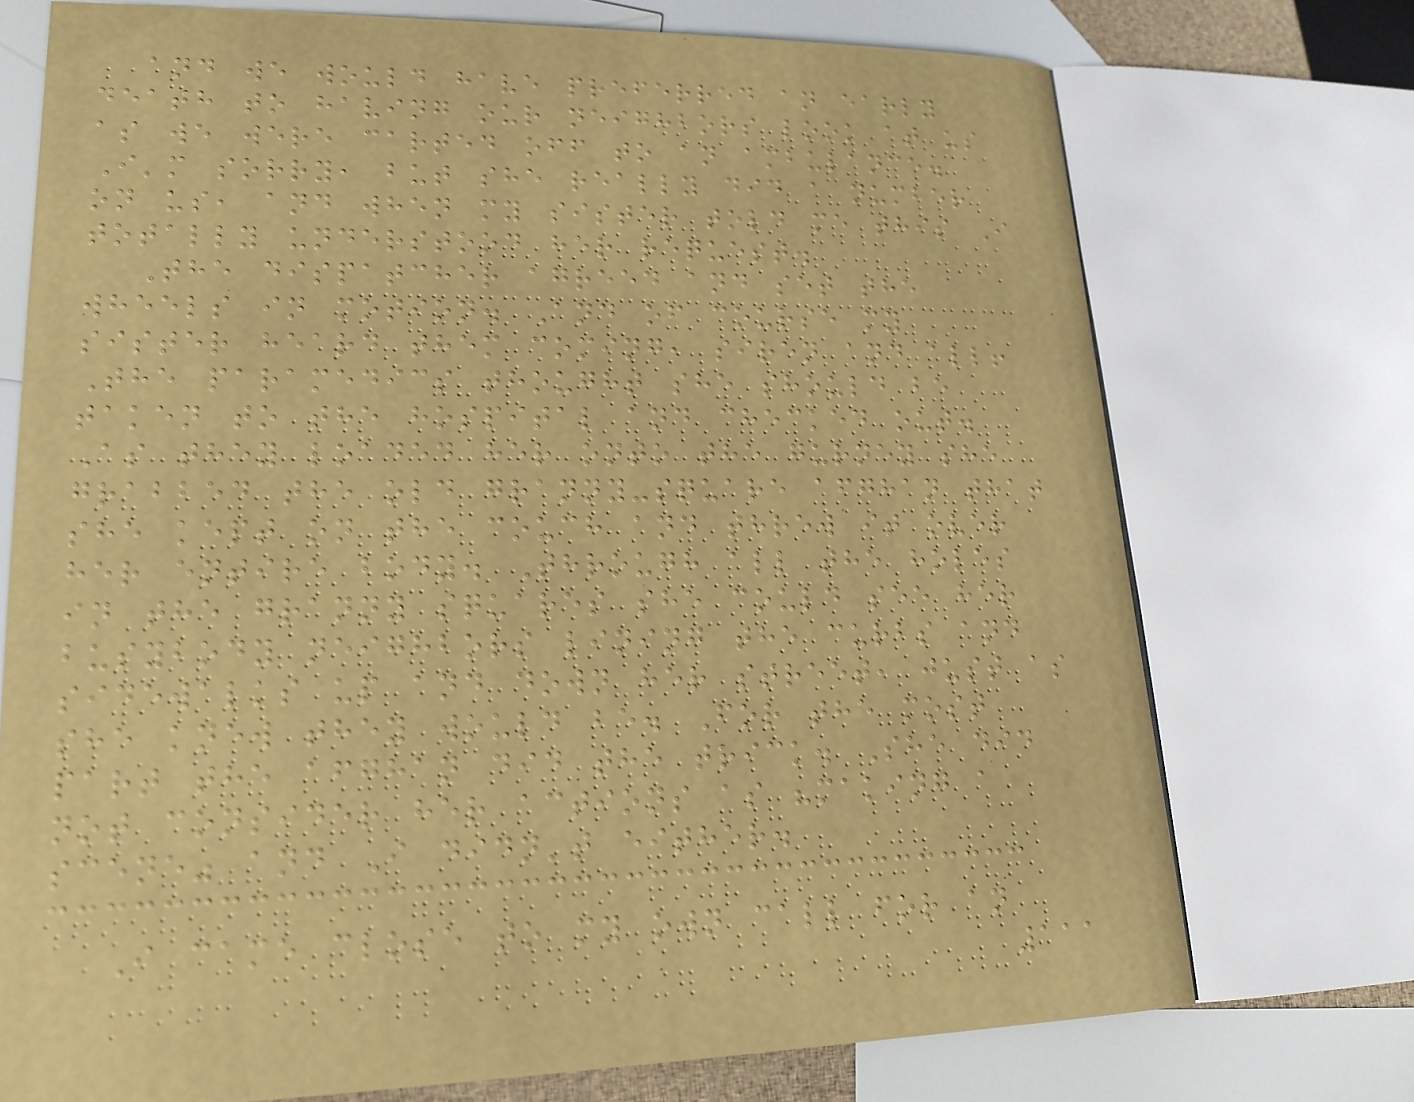and we would have preferred an early
death to having our neighbors look at us
as we were carted off to an ambulance.
I'm sorry, but she really did a number
on us, and when my sister told me this I
totally understood her request.
The dispatcher agreed and set the
wheels in motion. And of course my
sister heard them coming, siren and all!
The paramedics thought she should be
taken to the hospital and checked out.
As they loaded her onto the gurney she
grabbed the old granny-square afghan that
she kept on the couch and threw it over
her entire body. Through all the holes
in the granny squares she could see her
busybody neighbors lining the curbs and
sidewalks up and down her street, just as
she knew they would be. For the most
part the afghan did the trick. She did
not consider her actions as "making a
scene" and I didn't either.
I came close to my own call for an
111
